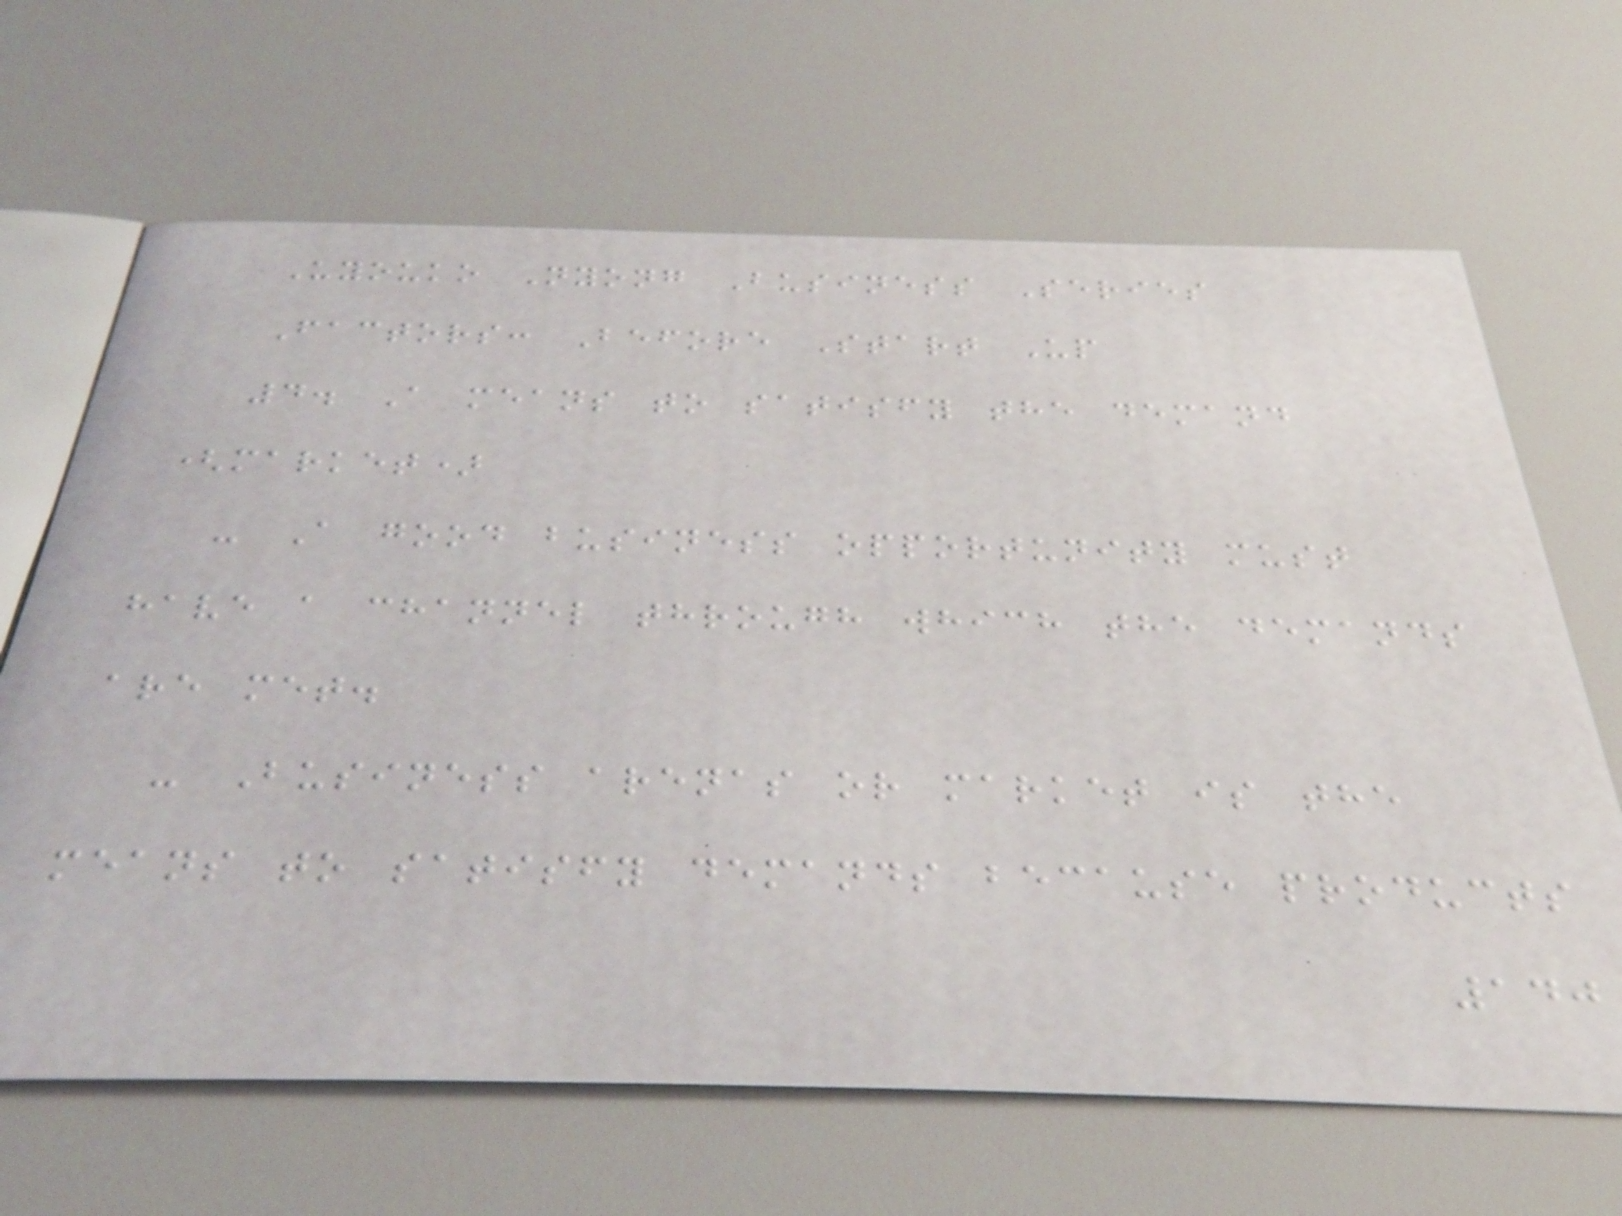Uyouko Nyong Business Series
Factors: Before Start Up
4. A means to satisfy the demand
(market)
- A good business opportunity must
have a channel through which the demands
are met.
- Business arenas or market is the
means to satisfy demands because products
140
